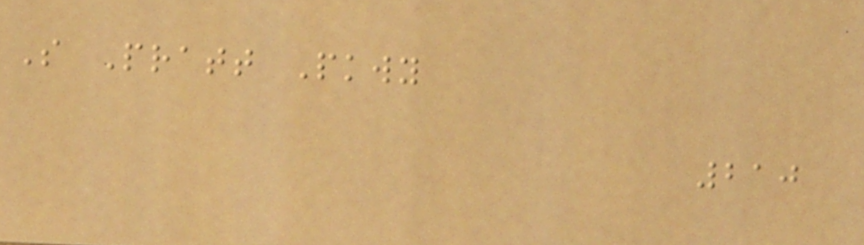S Pratt Pkwy
210
